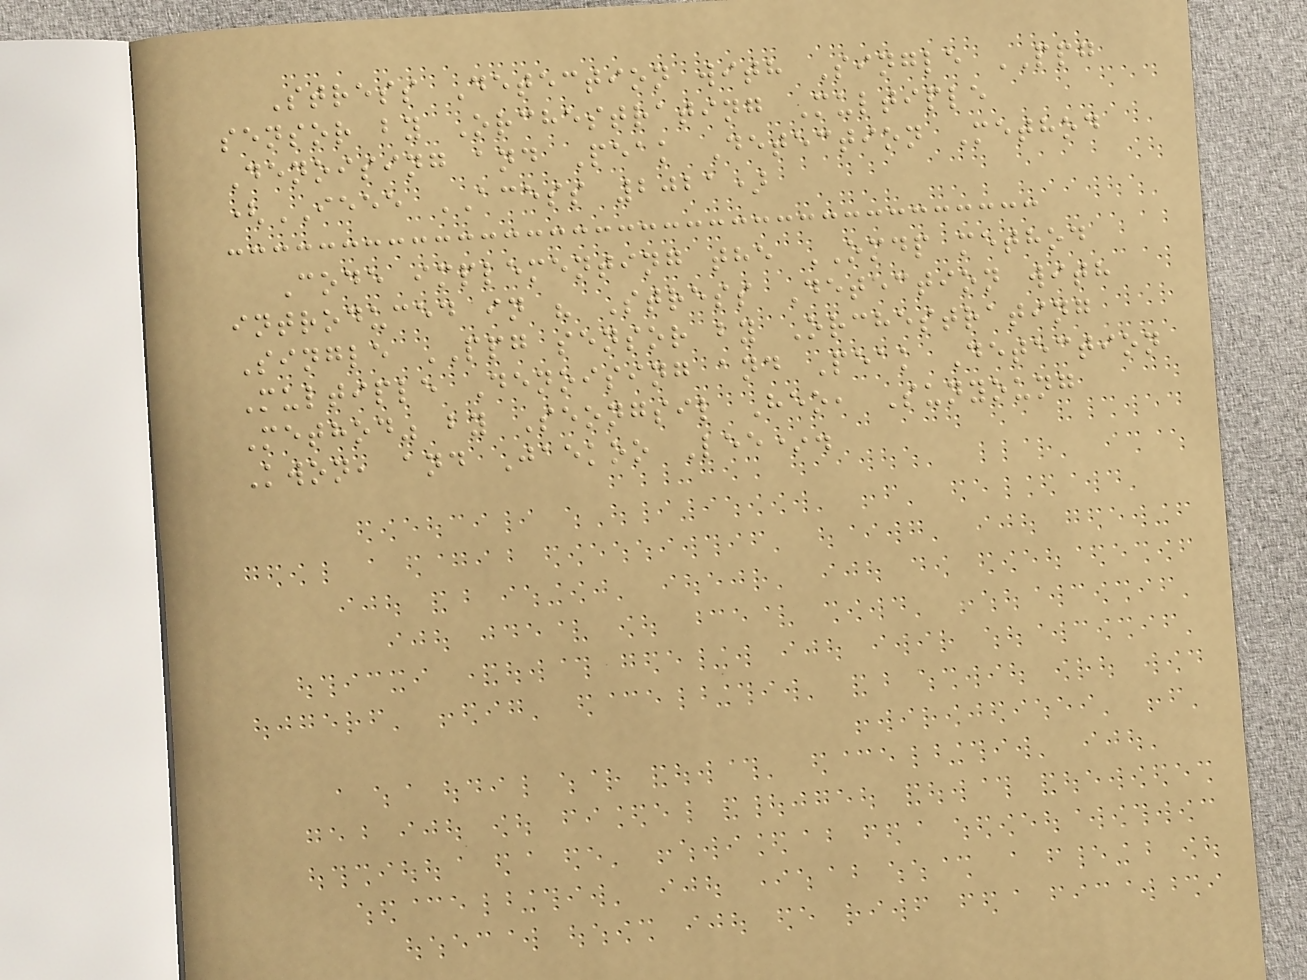Stress Detection with Single PPG
sensor by Orchestrating Multiple
Denoising and Peak Detection Method
(IEEE ACESS 2021)
Code implementing the OMDP method
introduced in " Stress Detection with
Single PPG sensor by Orchestrating
Multiple Denoising and Peak Detection
Method" by Seongsil Heo, Sunyoung
Kwon, and Jaekoo Lee*.
